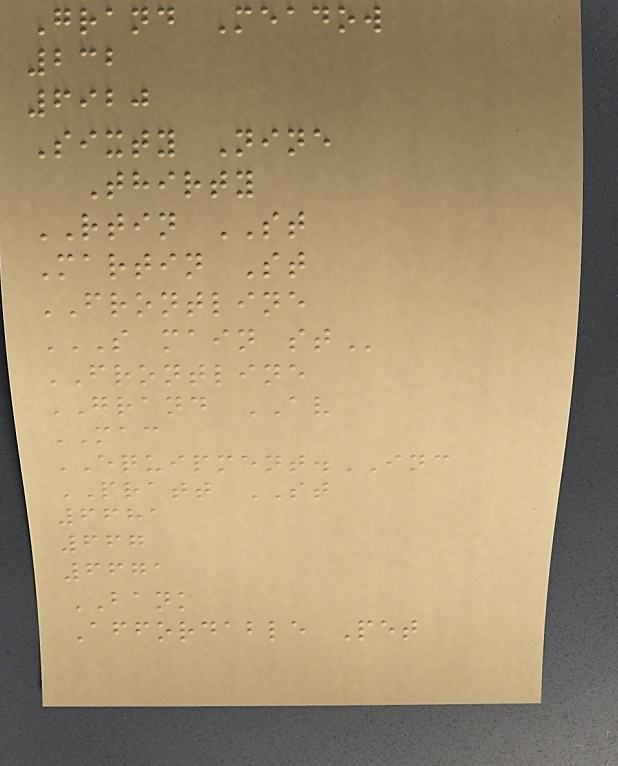Grand Meadow
232
6920
Sixty Nine
Thirty
RTIN ST
Martin St
FRONTLINE
S MAIN ST
FRONTLINE
GRAND AV
MAC
EQUIPMENT.INC
PRATT ST
6681
667
6671
BANK
Affordable Pet
